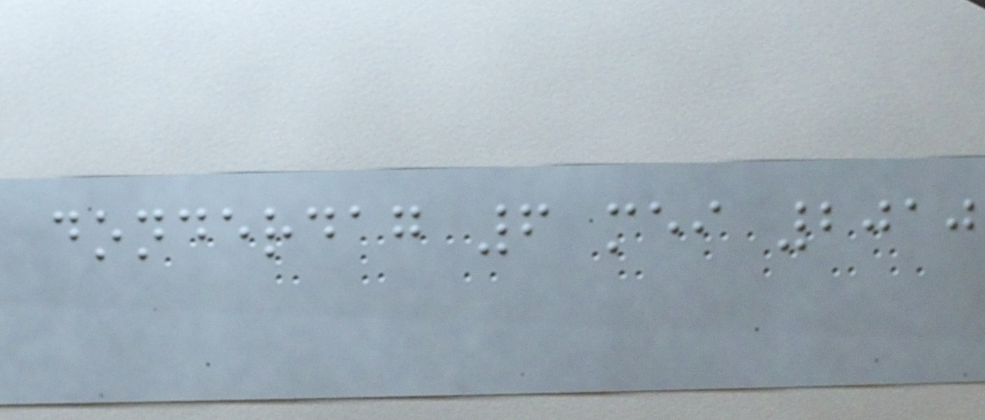donderdag 6 mei 2010
